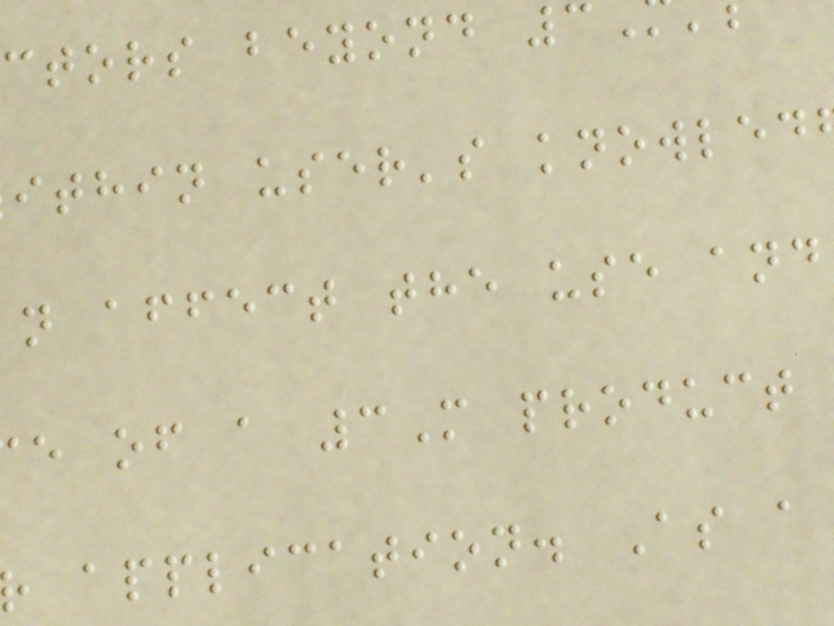ctors beyond 3
ithin user's knowled
n affect the use and
e of a 3M product
application. As a
